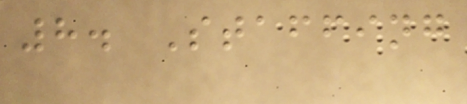8. Staffing
